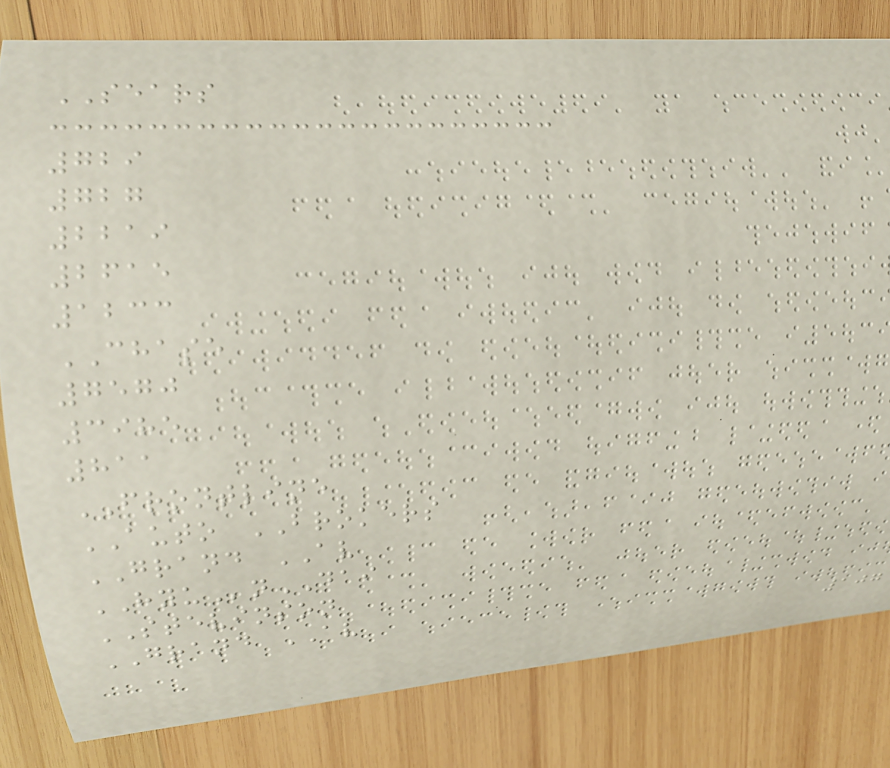SEARS
729
727
2219
2615
1233
CHASE
7570
3985
811
FRONTLINE
AUTO BROKERS
GRAND AV
HYUnDAI
STEVINSON
GRAND AV
107
